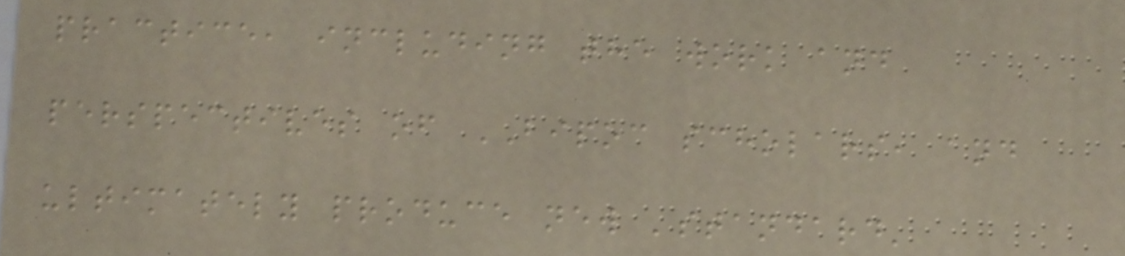practice, including the work and
perspectives of BIPOC scholars, and
ultimately produce new 'standard'
